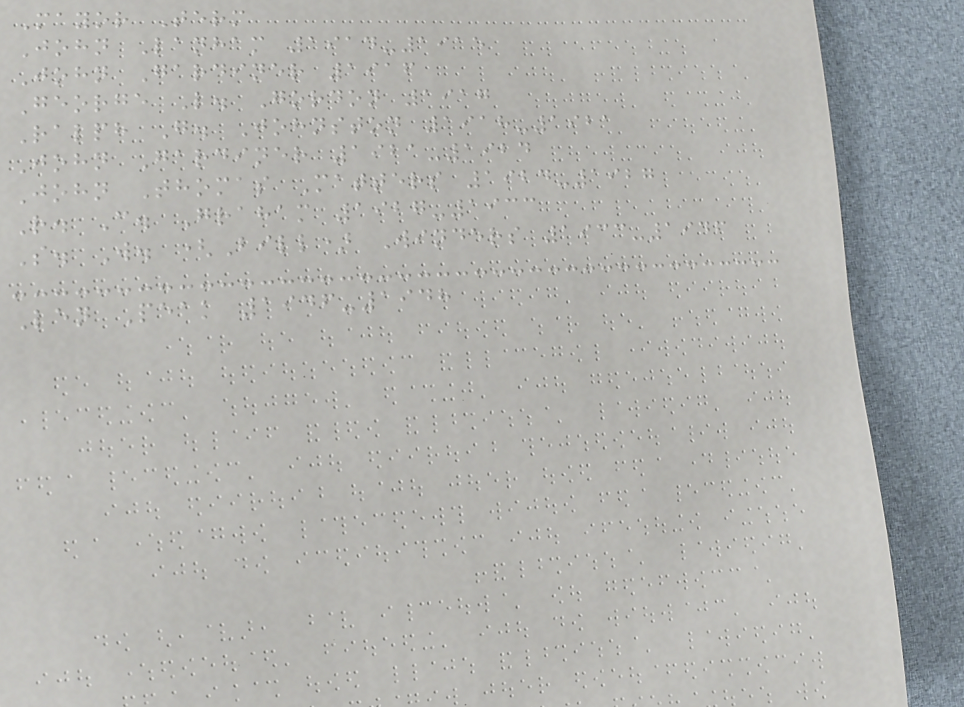Mayor Term
John Lanham 1914-1915
John Gardiner 1916
George L. Gordon 1917
Ralph G. Johnston 1918-1921
John Gardiner 1921-1924
John Thomas Matters 1924-1927
R. C. Graham 1927-1933
S. W. (Bill) Winders 1933-1946
Len Peak 1946-1948
